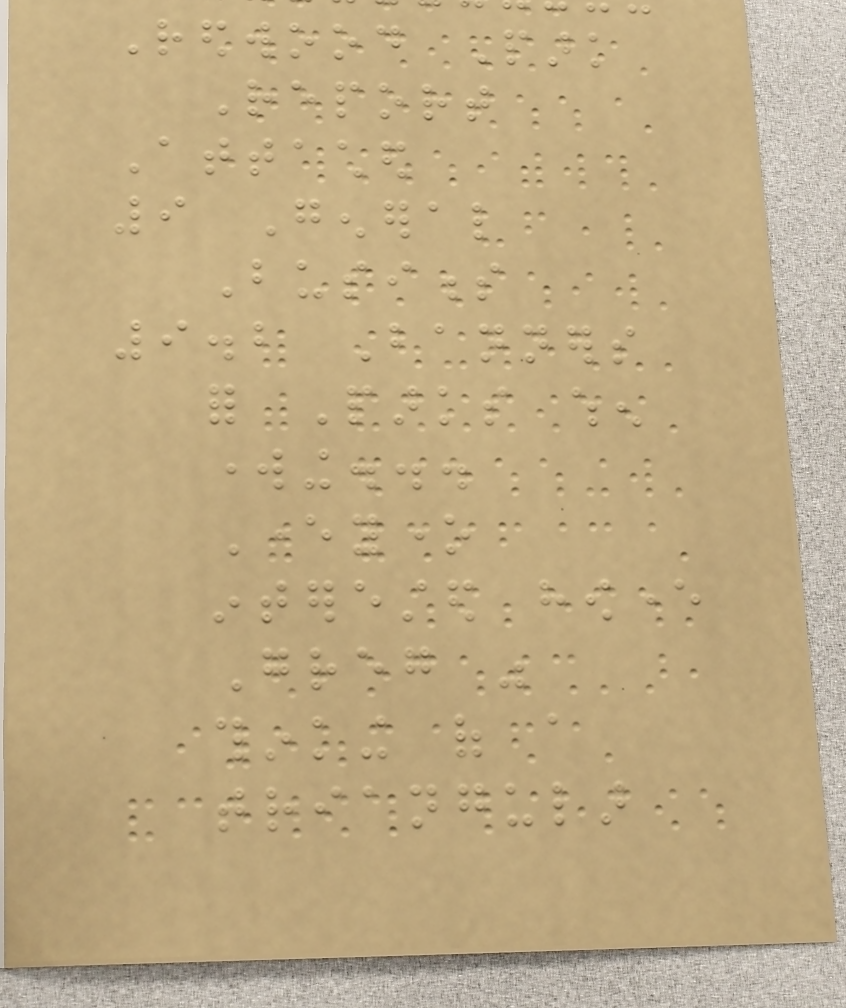Redwood Park
Report
Attached
9 General
Business
9.2 Banners
for Parks when
working...
Everyone
interested however
Greg was
thinking of a
triangular
